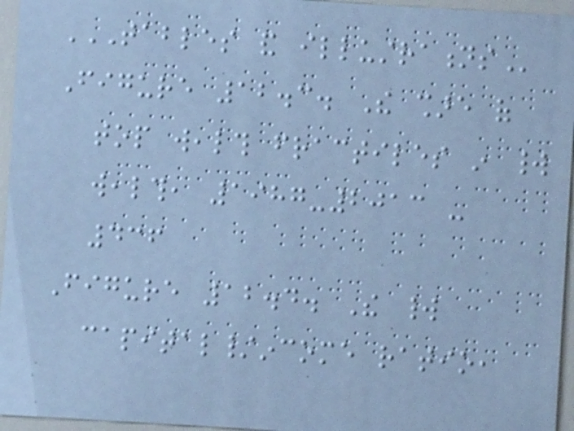TABLES AND ILLUSTRATIONS
Figure 12.3. The share of
top wealth fractiles in world
wealth, 1987-2013 -
436
Figure 12.4. The world
capital/income ratio,
